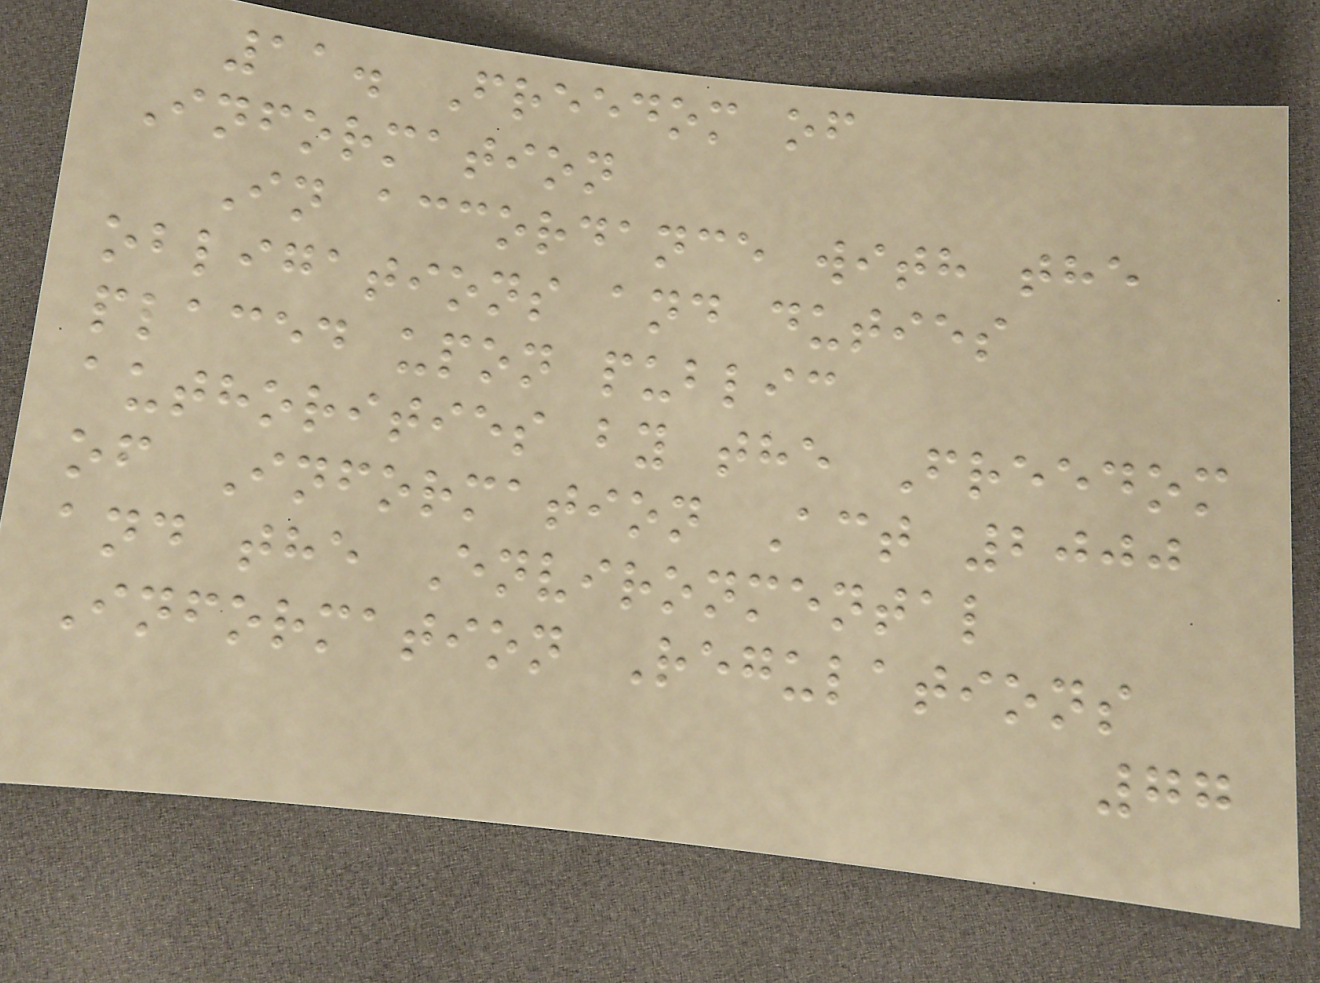11. Freedom of
Information
In accordance with the
obligations and duties
placed upon public
authorities by the Freedom
of Information Act 2000
and the Environmental
Information Regulations
77
